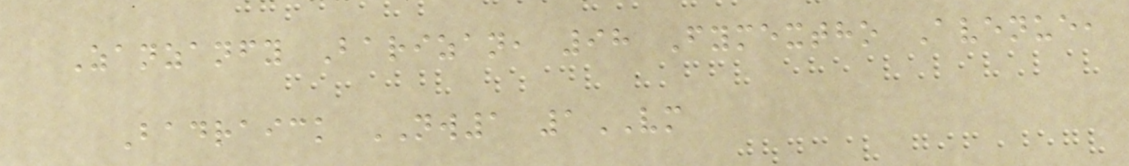Zanzanfy Barizan, 98 Fymextho Avenue,
Badraick NW1 1VM
